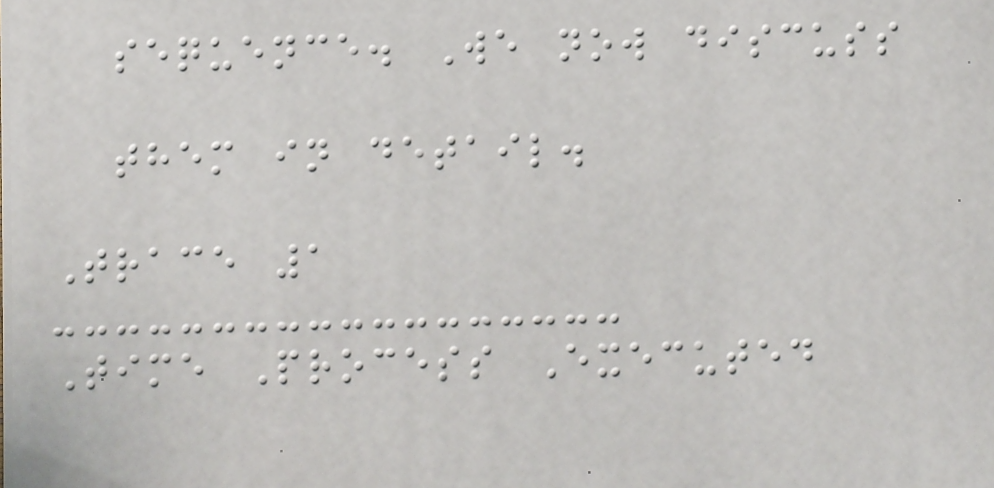sequence. We now discuss
them in detail.
Trace 1
Time Process Executed
